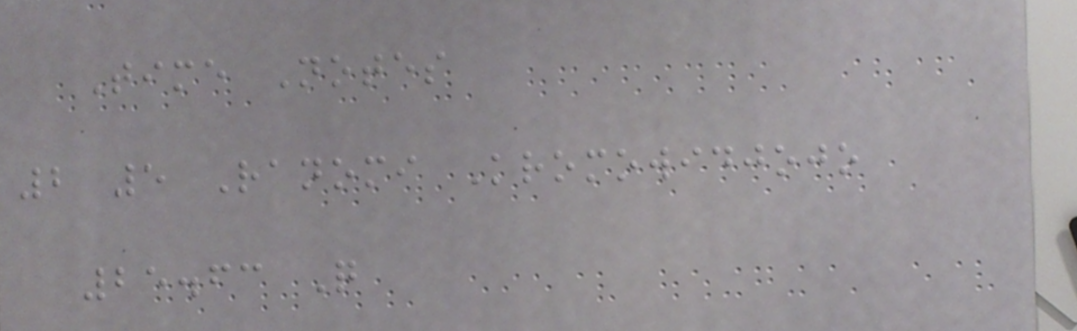Time Notes
2 5 Ranomi Kromowidjojo
25.63 Q
